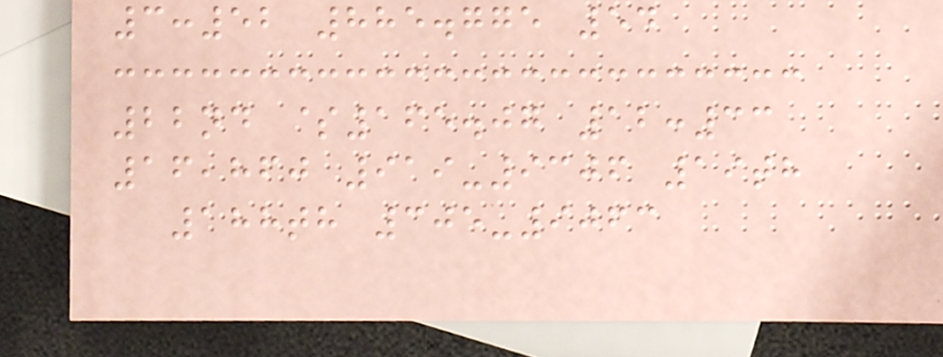3:52 885.775 54
22nd $165.07 12:33
16,860 919-9306 19th
188th 305-9063
